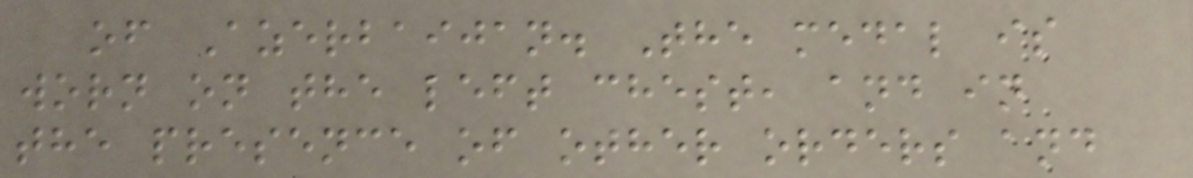of Azerbaijan. The medal is
worn on the left chest, and in
the presence of other orders and
